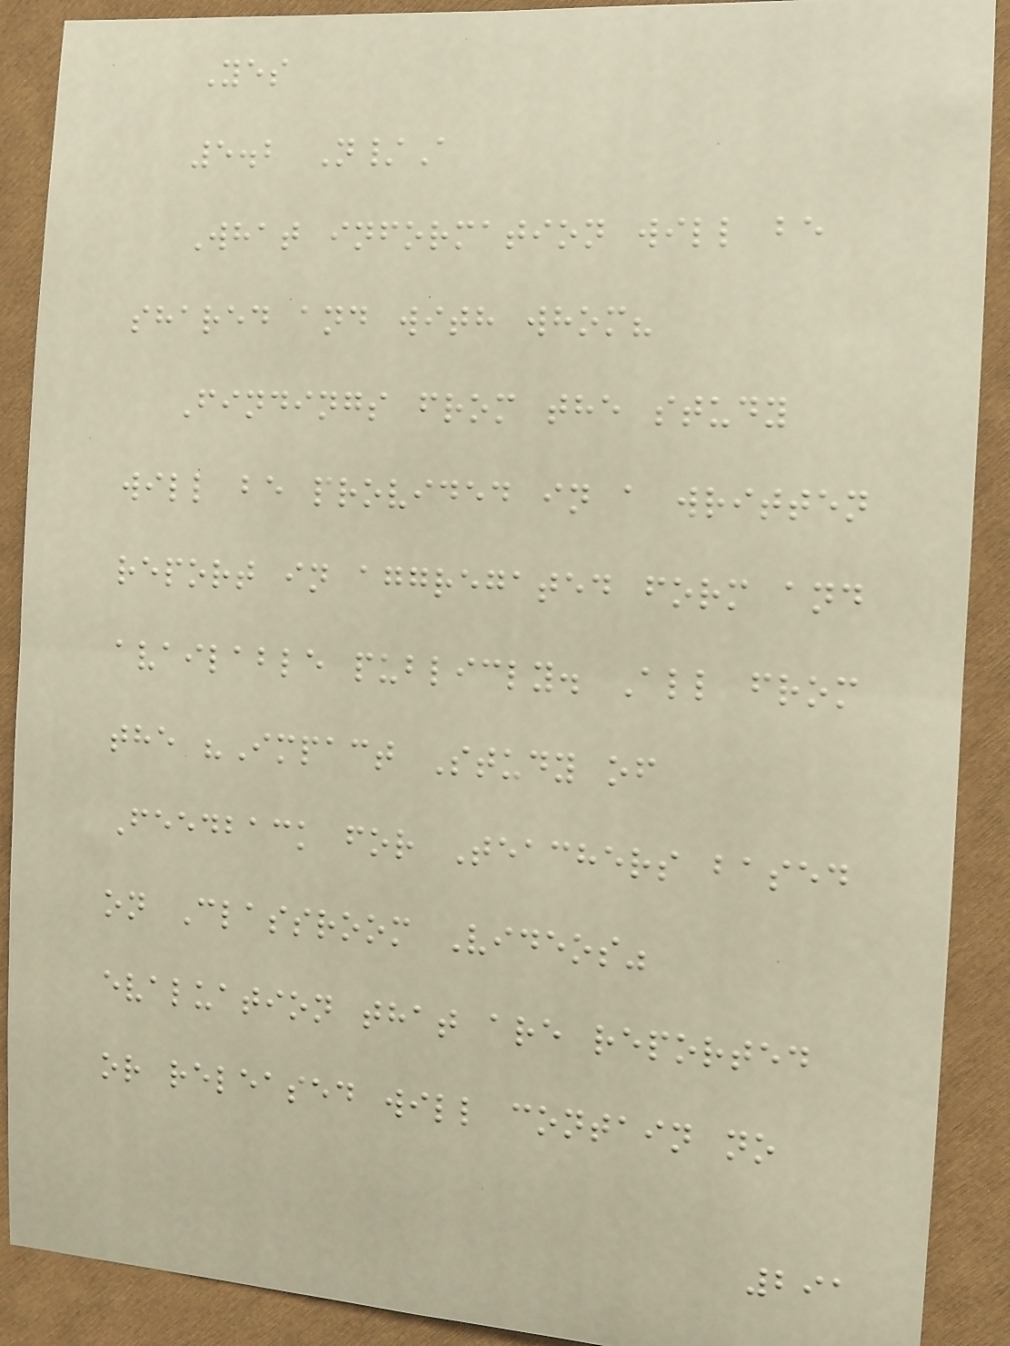Yes
5.2 N/A
What information will be
shared and with whom?
Findings from the study
will be provided in a written
report in aggregated form and
available publicly. All from
the "Impact Study of
Feedback for Teachers based
on Classroom Videos"
evaluation that are reported
or released will contain no
291
